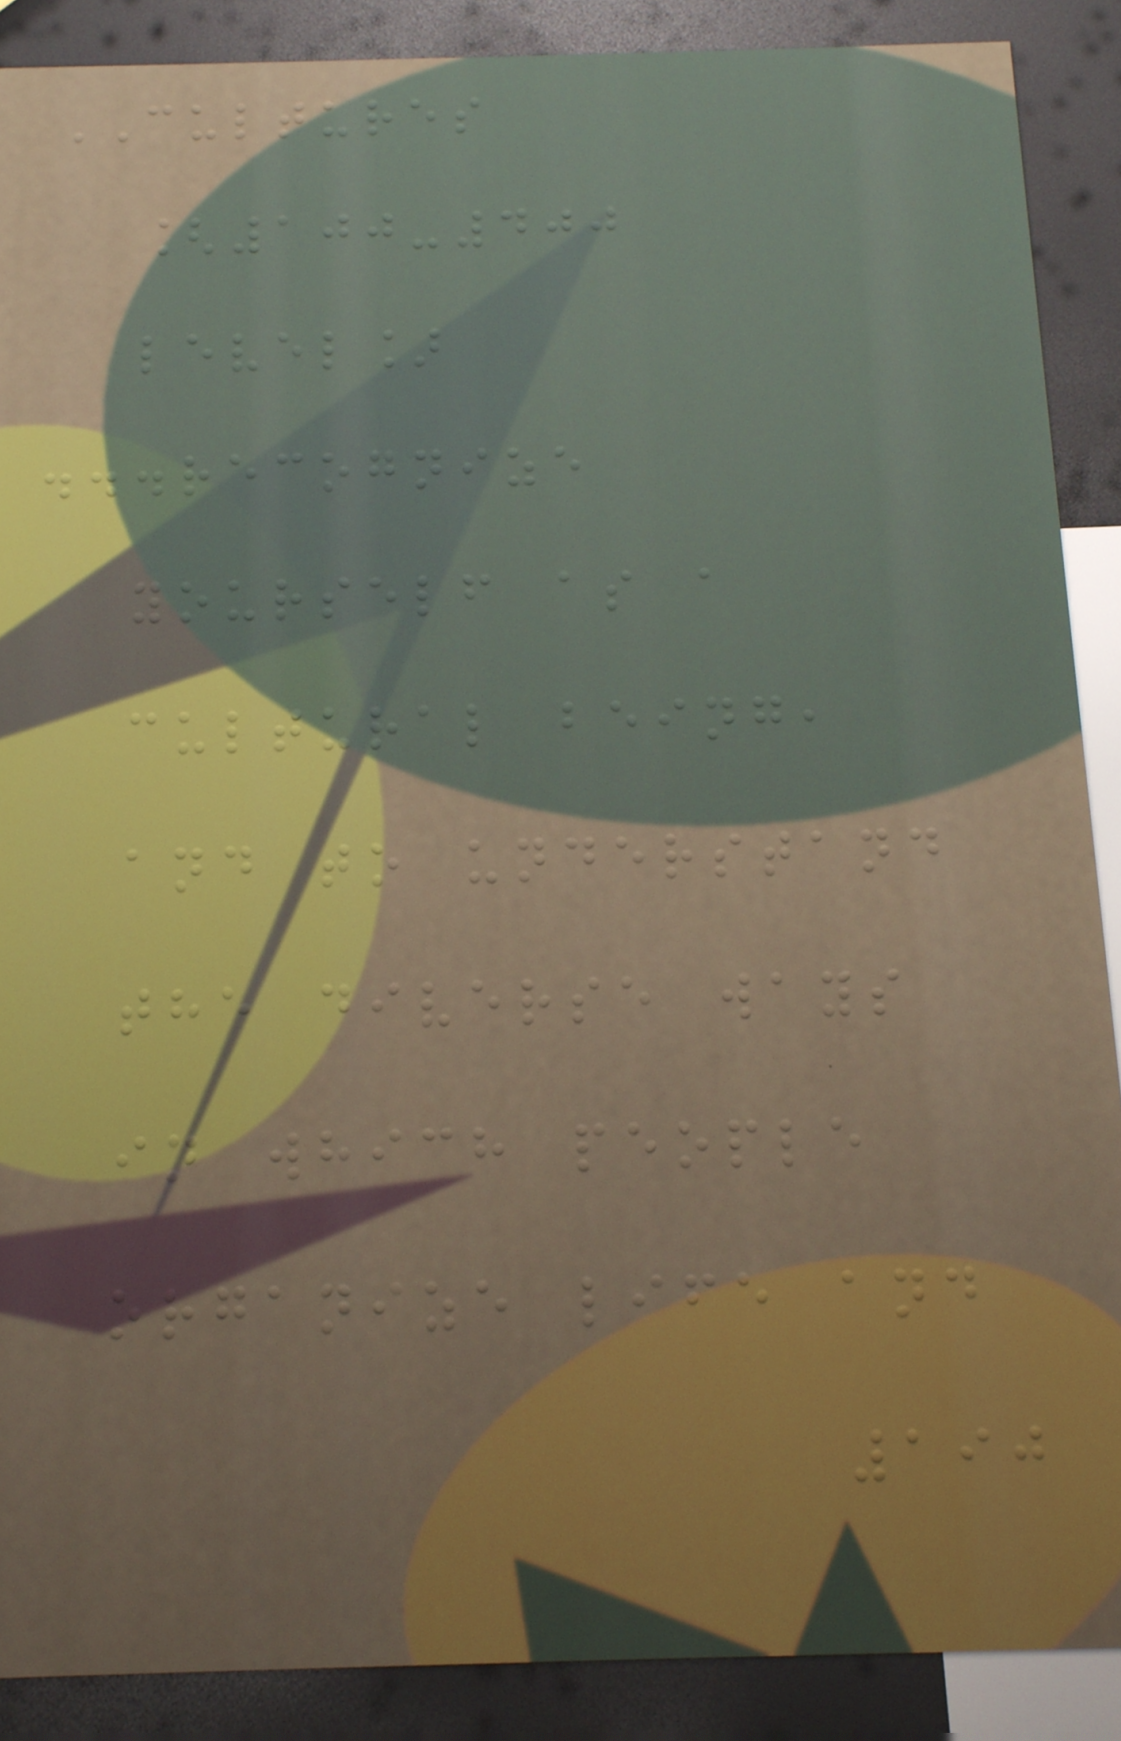CULTURES
[100-400
level]
...recognize
yourself as a
cultural being,
and to understand
the diverse ways
in which people
organize life and
190
